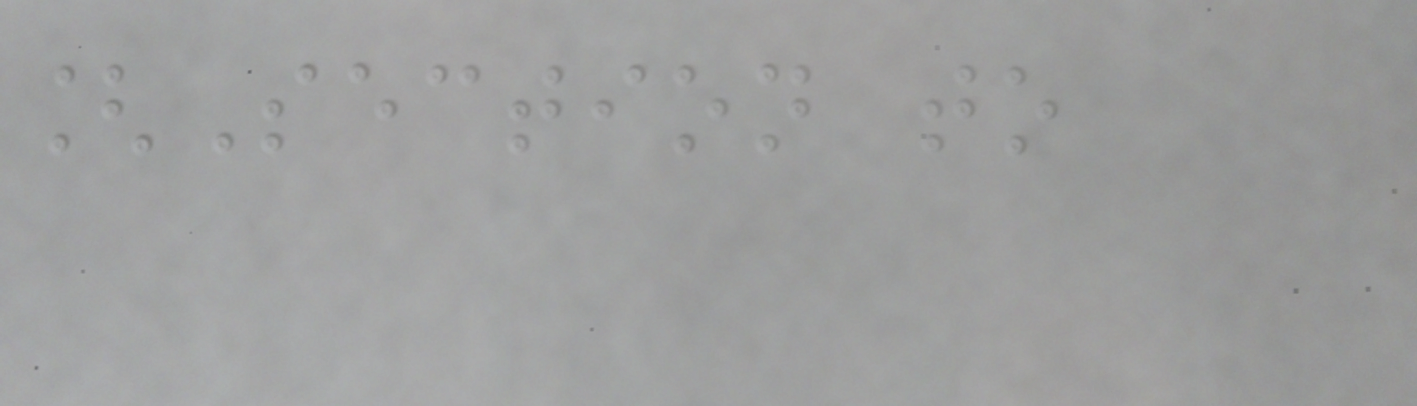[Section to
